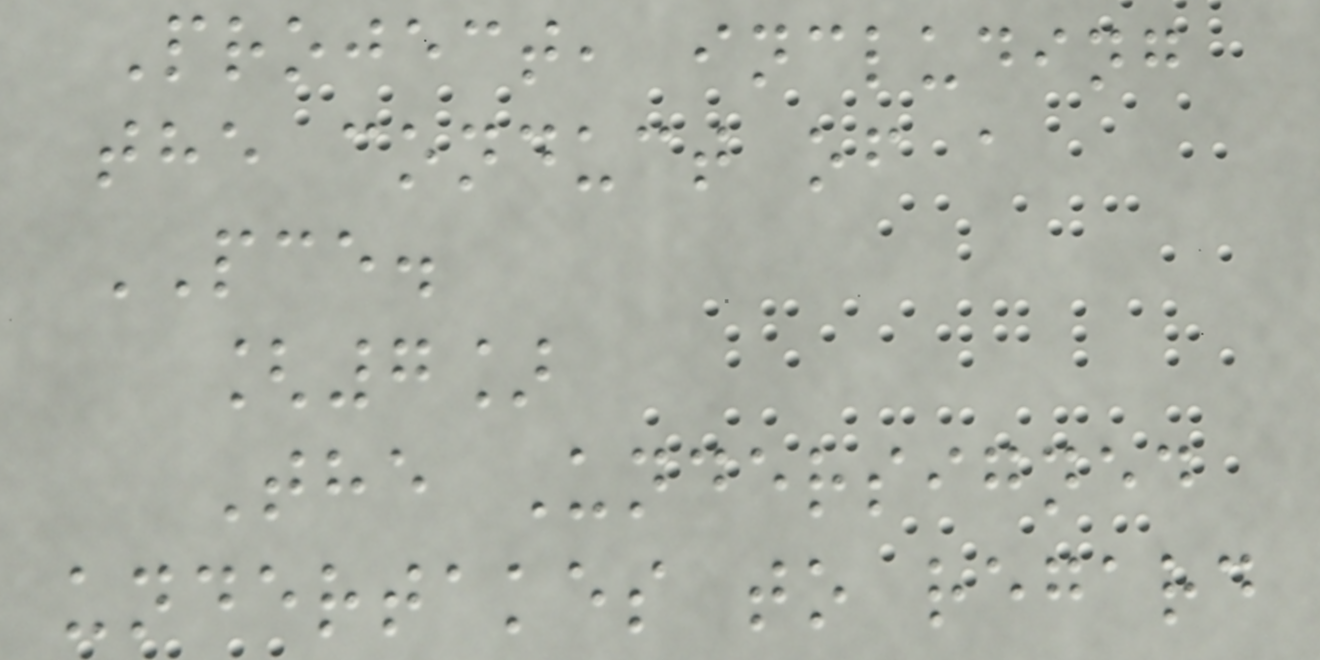Project, including
the conduct of a
PCE.
[7]
The Undersigned
undertakes to regard
